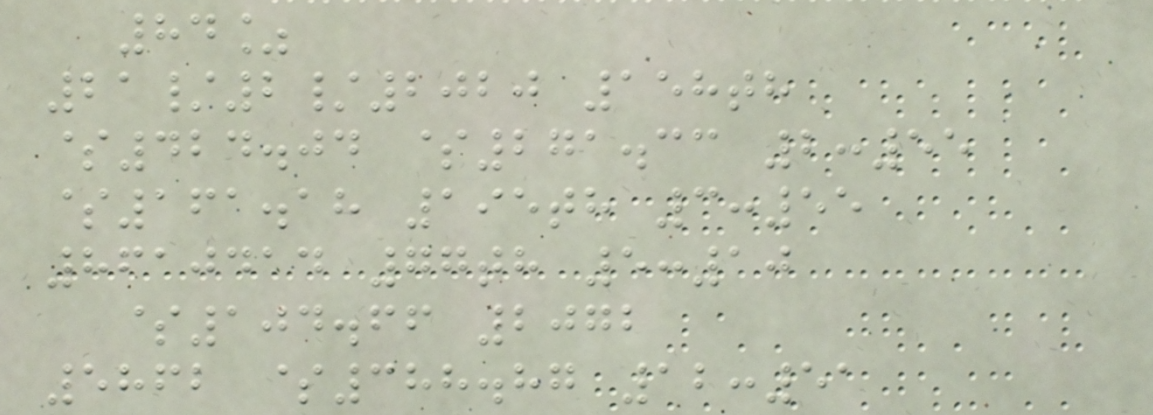84%
21/2/2020 158th
$424.04 $271.33 2:55
$161.18 195th 3:55
8610414 77th 5:10
$104.66 2072
5862 $388.87 12:51
